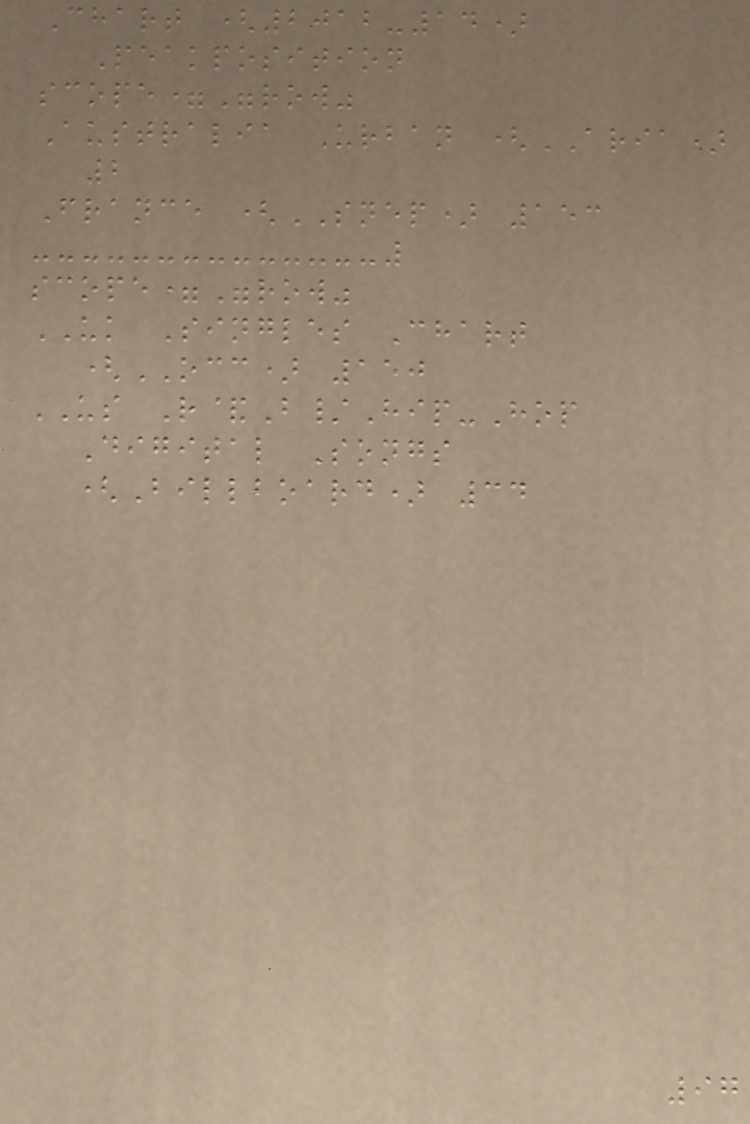Chart (2012-14)
Peakposition
scope="row"
Australia Urban (ARIA)
2
France (SNEP) 153
scope="row"
UK Singles Chart
(OCC) 150
US R&B/Hip-Hop
Digital Songs
(Billboard) 34
97
